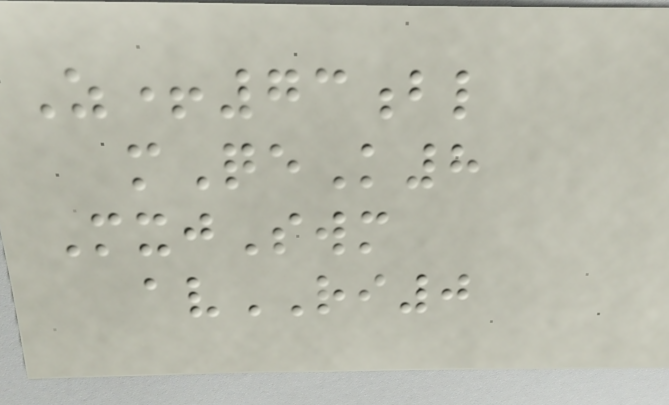Z+73bl
mQeK8
MxjSwm
avRI0
